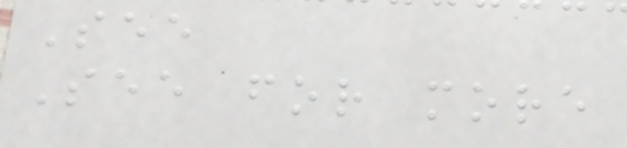See
See for more
